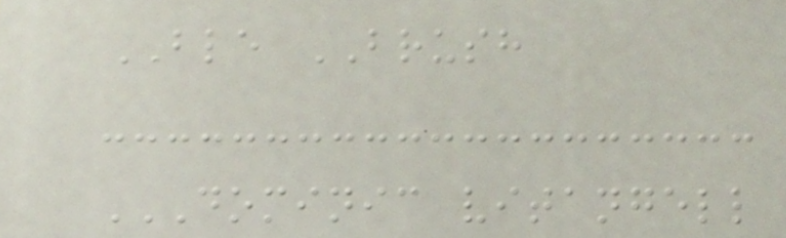BLE BRUSH
DOMINIC VITANGELL
